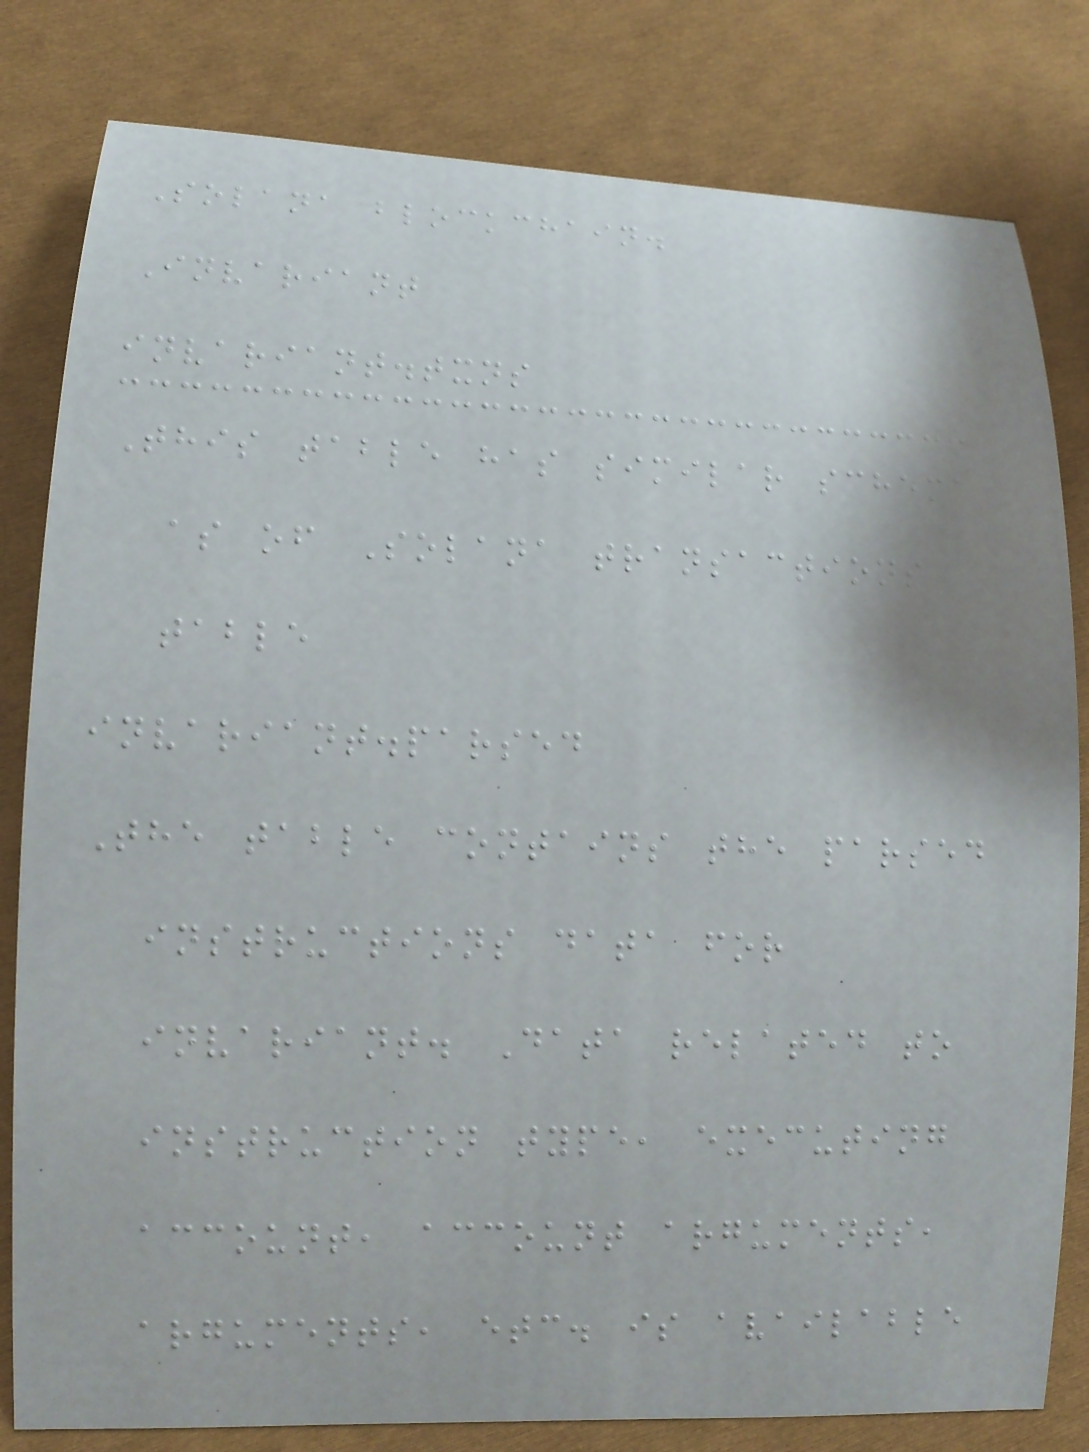Solana blockchain.
Invariant
invariant.txns
This table has similar schema
as of Solana transactions
table
invariant.parsed
The table contains the parsed
instructions data for
invariant. Data related to
instruction type, executing
account, account arguments,
arguments, etc. is available
